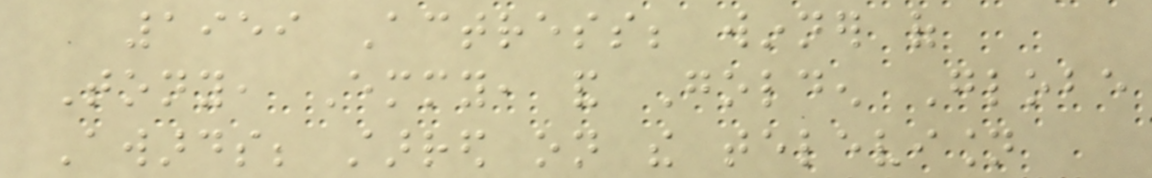1959 Actress; winner of
Tony, Emmy, and Golden Globe
Awards; starred on the television
